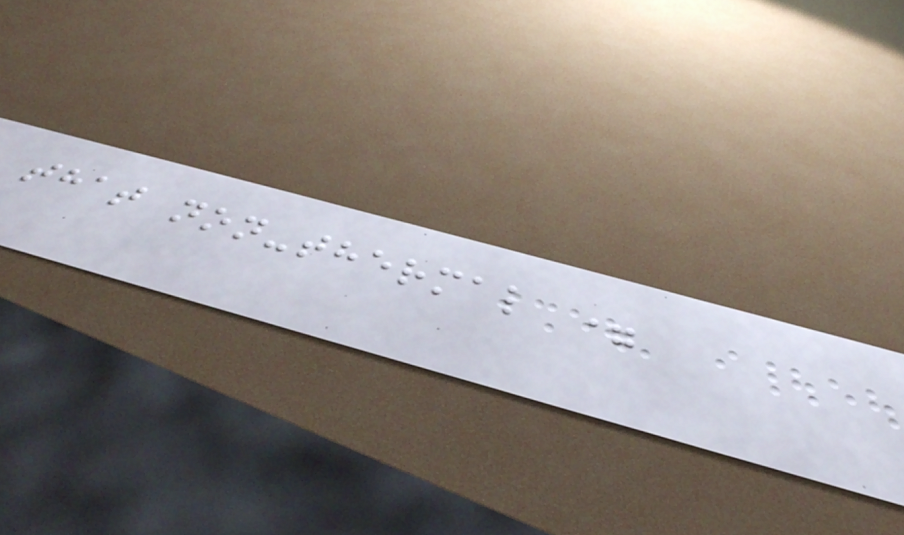that non-thermal =
